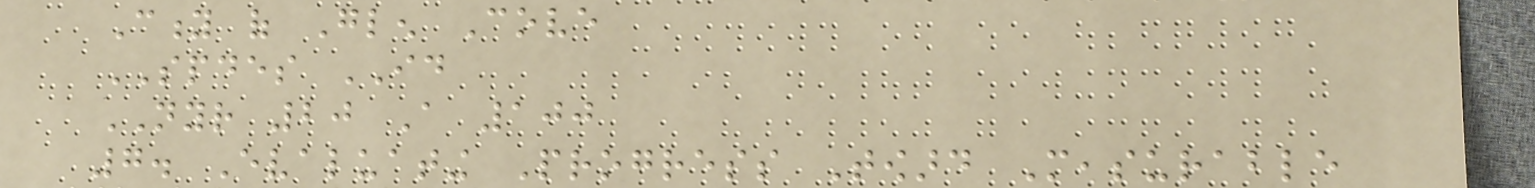City of Glen Cove
SPDES ID
NYR 20 A 100
7. Evaluating Progress Toward Measurable
